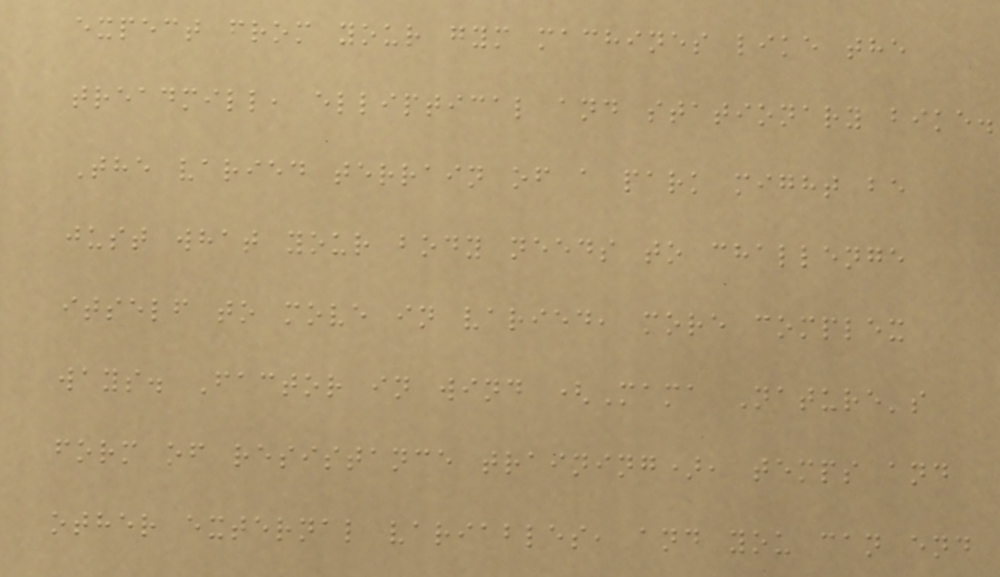expect from your gym machines like the
treadmill, elliptical and stationary bike.
The varied terrain of a park might be
just what your body needs to challenge
itself to move in varied, more complex
ways. Factor in wind (Mama Nature's
form of resistance training), temps and
other external variables, and you can end
